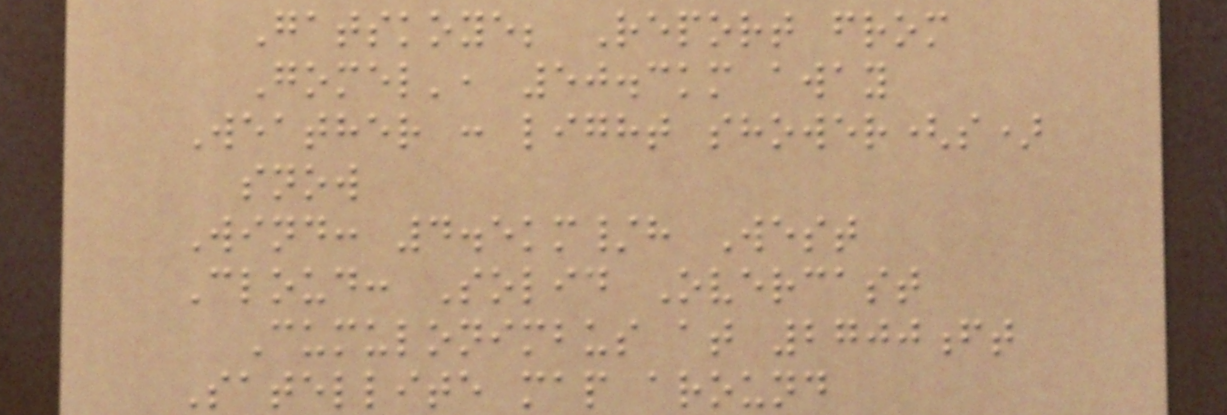Gatskoye; Report from
Gomel', 50.3km away
Weather : light shower(s)
snow
Wind: 4.5km/h West
Cloud: Solid Overcast
Cumulonimbus at 2700ft
Satellite map around
